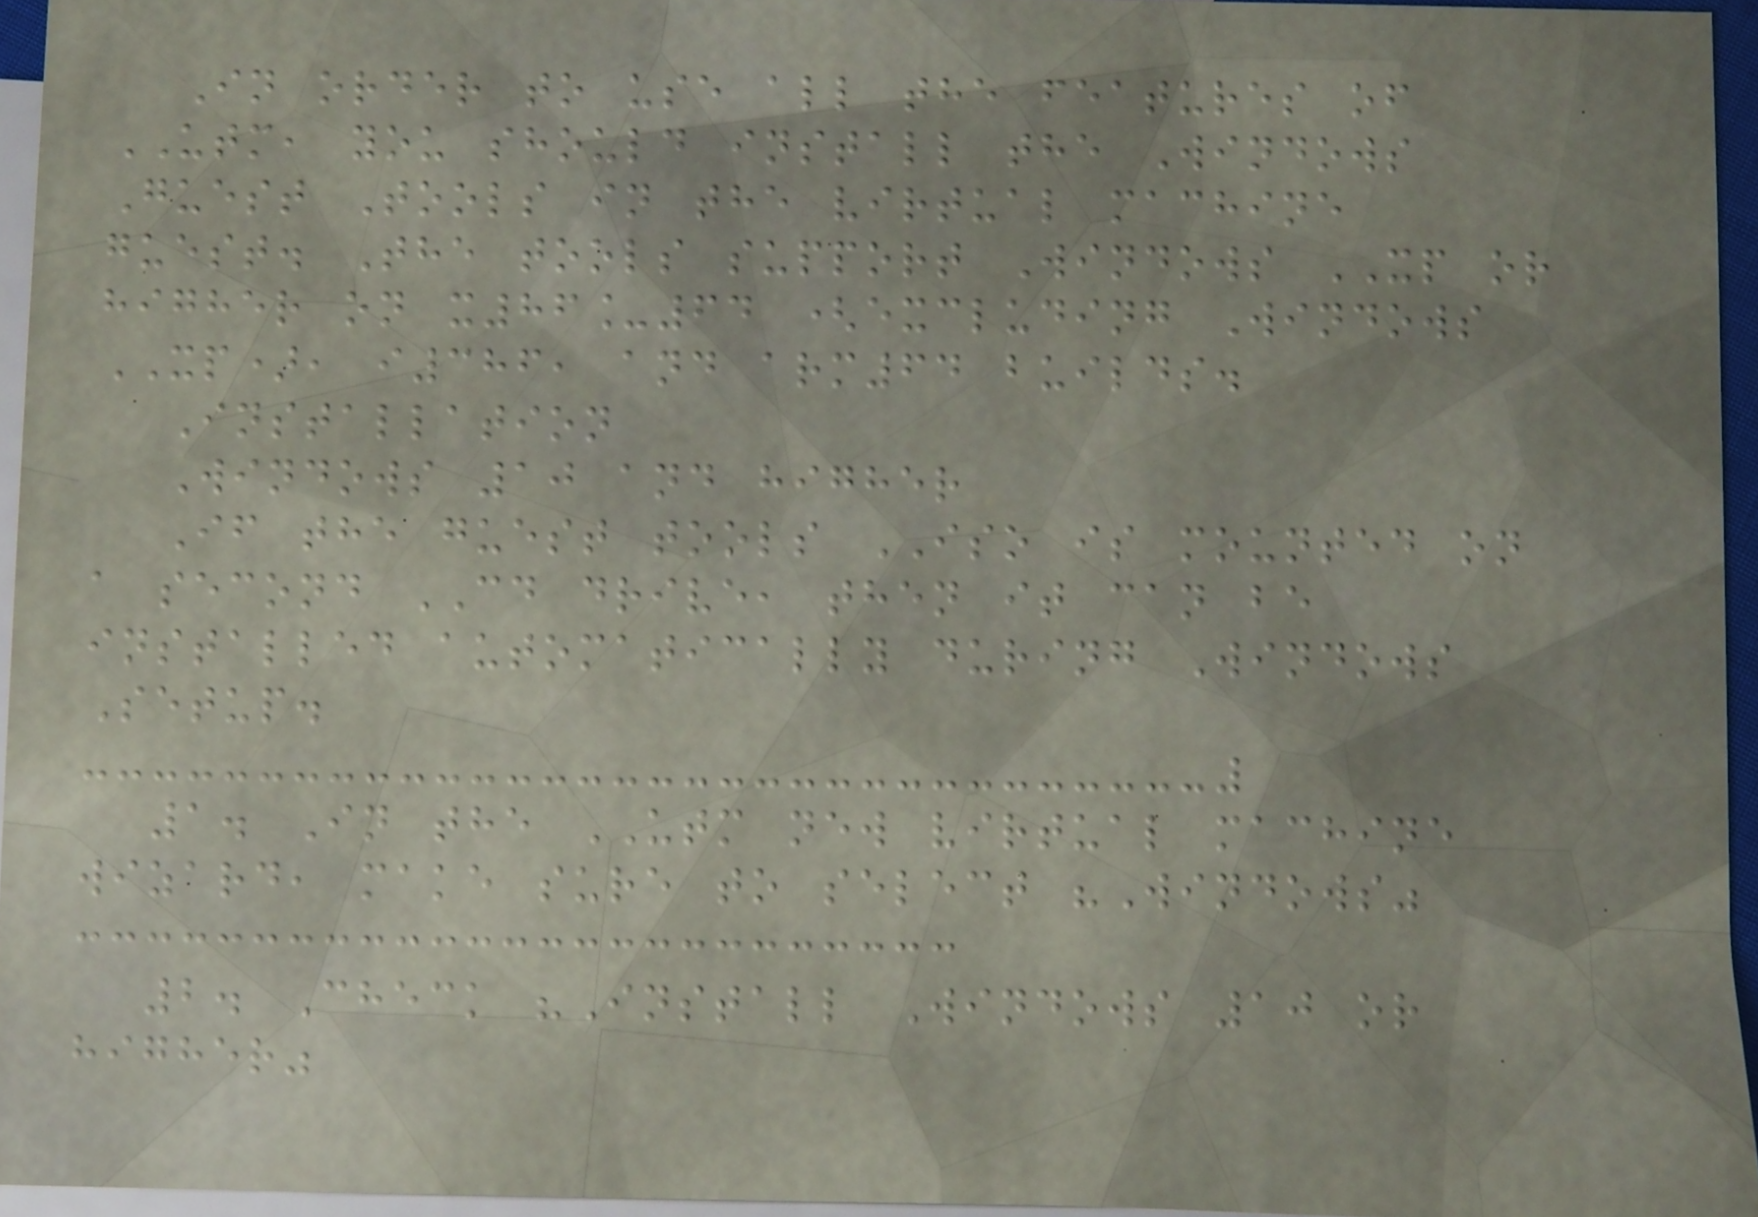In order to use all the features of
UTM, you should install the Windows
Guest Tools in the virtual machine
guest. The tools support Windows XP or
higher on x86_64 (excluding Windows
XP), i386, and arm64 builds.
Installation
Windows 10 and higher
If the guest tools ISO is mounted on
a second CD drive, then it can be
installed automatically during Windows
Setup.
1. In the UTM new virtual machine
wizard, make sure to select "Windows"
2. Check "Install Windows 10 or
higher"
